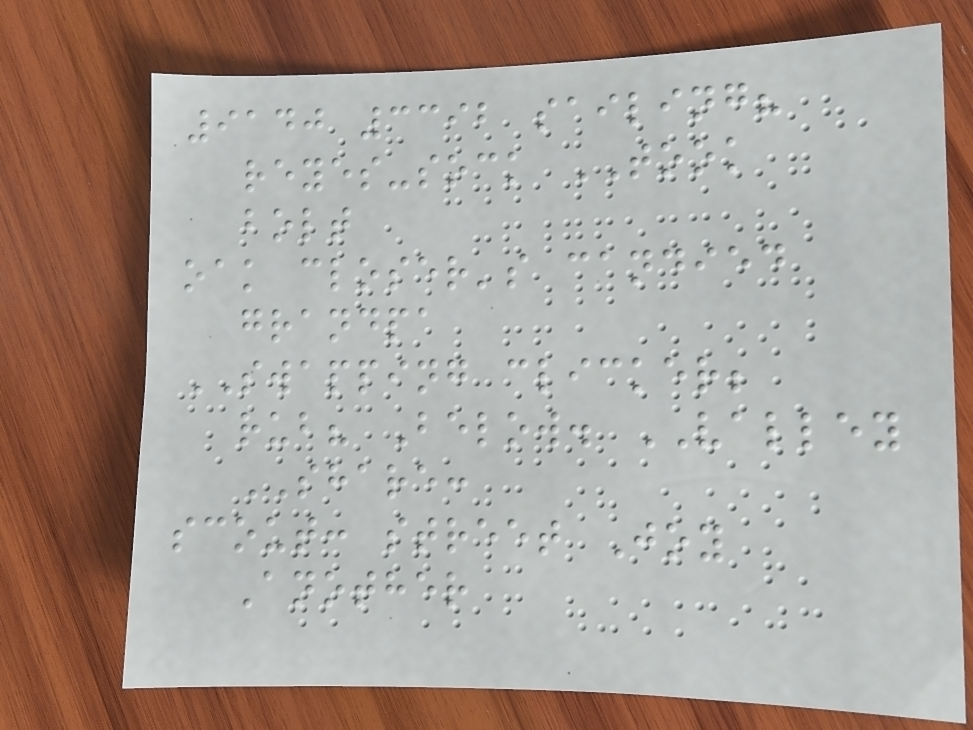9140 3392 sailing?
reyes-sock TOOK
bolt
oak closer's candied
grandpa
SWAPPING clicker;
rub? Below. VALLEY
SHARE:
scout: street Joy
Another
